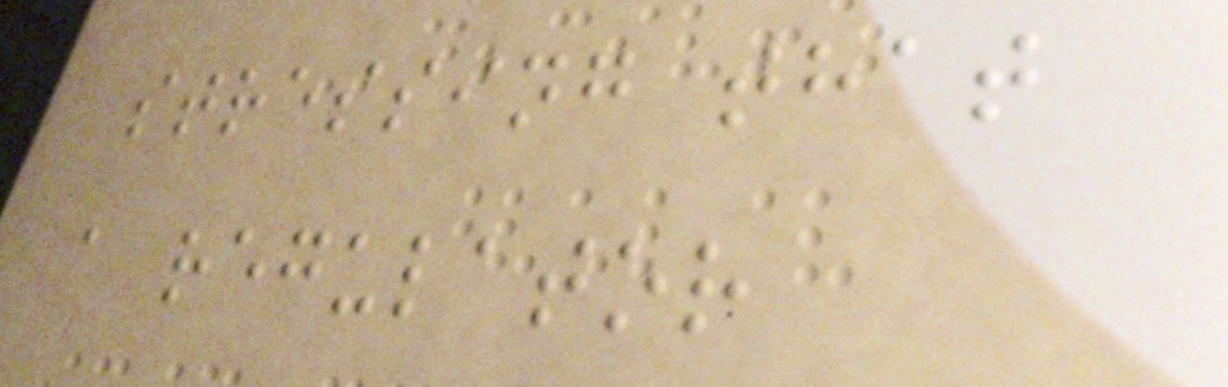stressing that
a regulator
